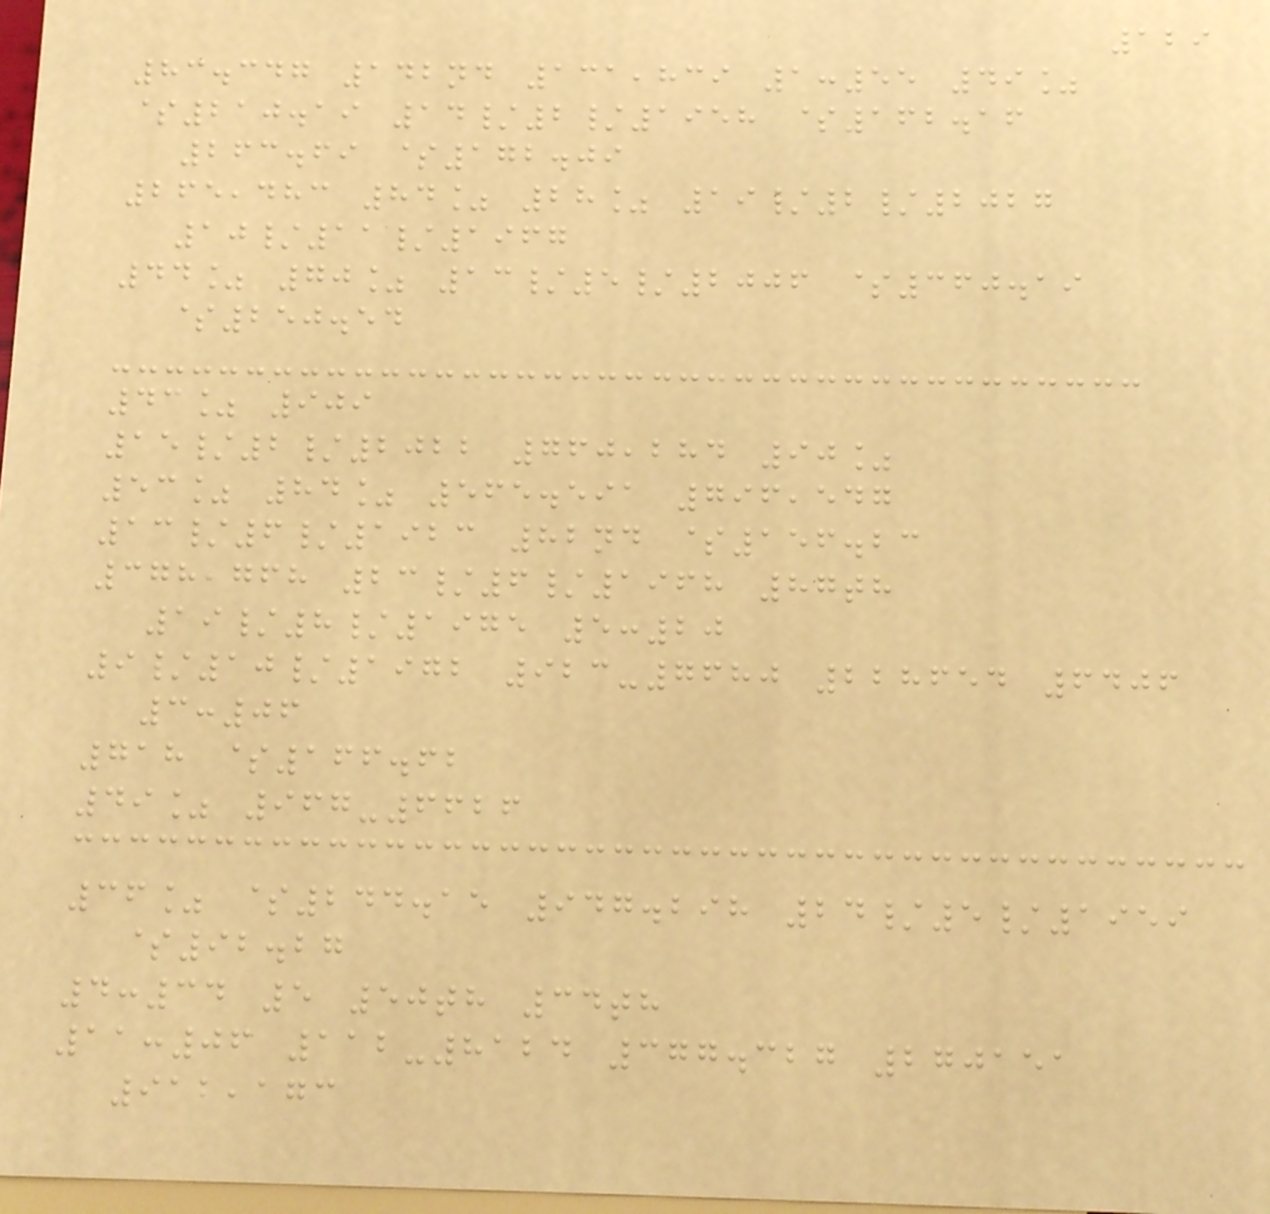129
83.347 142nd 131,839 1:55 49%
$210.19 14/2/1958 $162.16
263.69 $172.09
265,483 84% 28% 19/2/2027
10/11/1967
44% 70% 13/5/2006 $360.19
$250.54
43% 909
15/2/2022 760,284 90%
53% 84% 565.591 796,547
13/6/1923 82nd $156.23
378,768 23/6/1968 87th
19/8/1975 5:20
9/10/1972 923-7680 228654 6406
3:06
718 $166.62
49% 967-6626
36% $244.15 947.298 24/5/1959
$92.27
4:34 5 50th 34th
11:06 112-8124 377.327 270151
912,173
